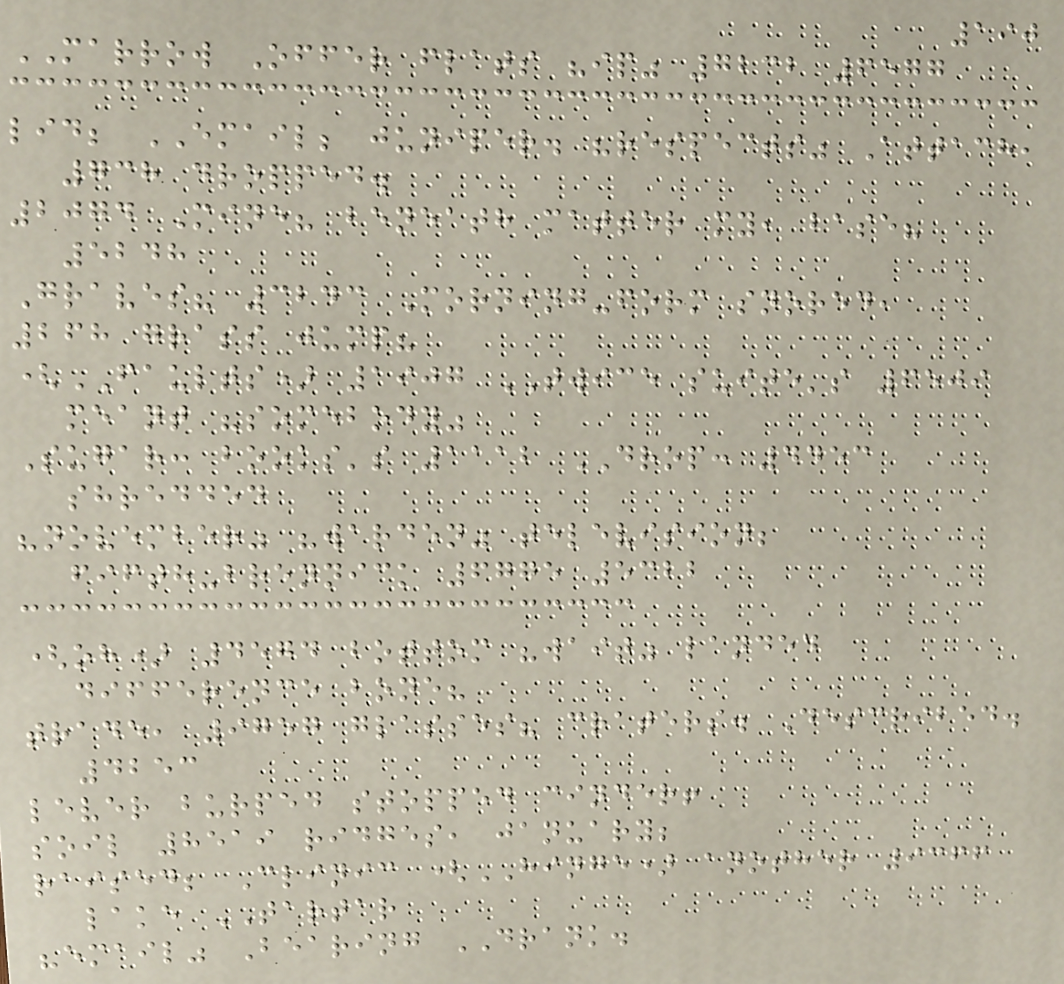190
MARROW Offer flats "ip" 7232 6577
lid; EMAIL; juniper. "respects" Attach,
738 dropped.
2074 Mine? beneath matter my, base?
5248
Graves? 3243 Morning-form snored,
268 grass jump?
(FAULTS) 1907 TWICE suite's 6509
meant "somebody"
Sugar: books's 1112 DROP: 4453
shredded
"november" "warden" television;
fifth-brennick 6775 5322
(oh) 4574 bottom "wait" landed
difference bone?
trade, 9757 glasses? craters. Described.
4253
lever burped stopped cinder!
soil 8519 ridges, january;
raised; Clinic (HINGE) another 9366
lake TARTAR
"email" Bearing DRANK.
